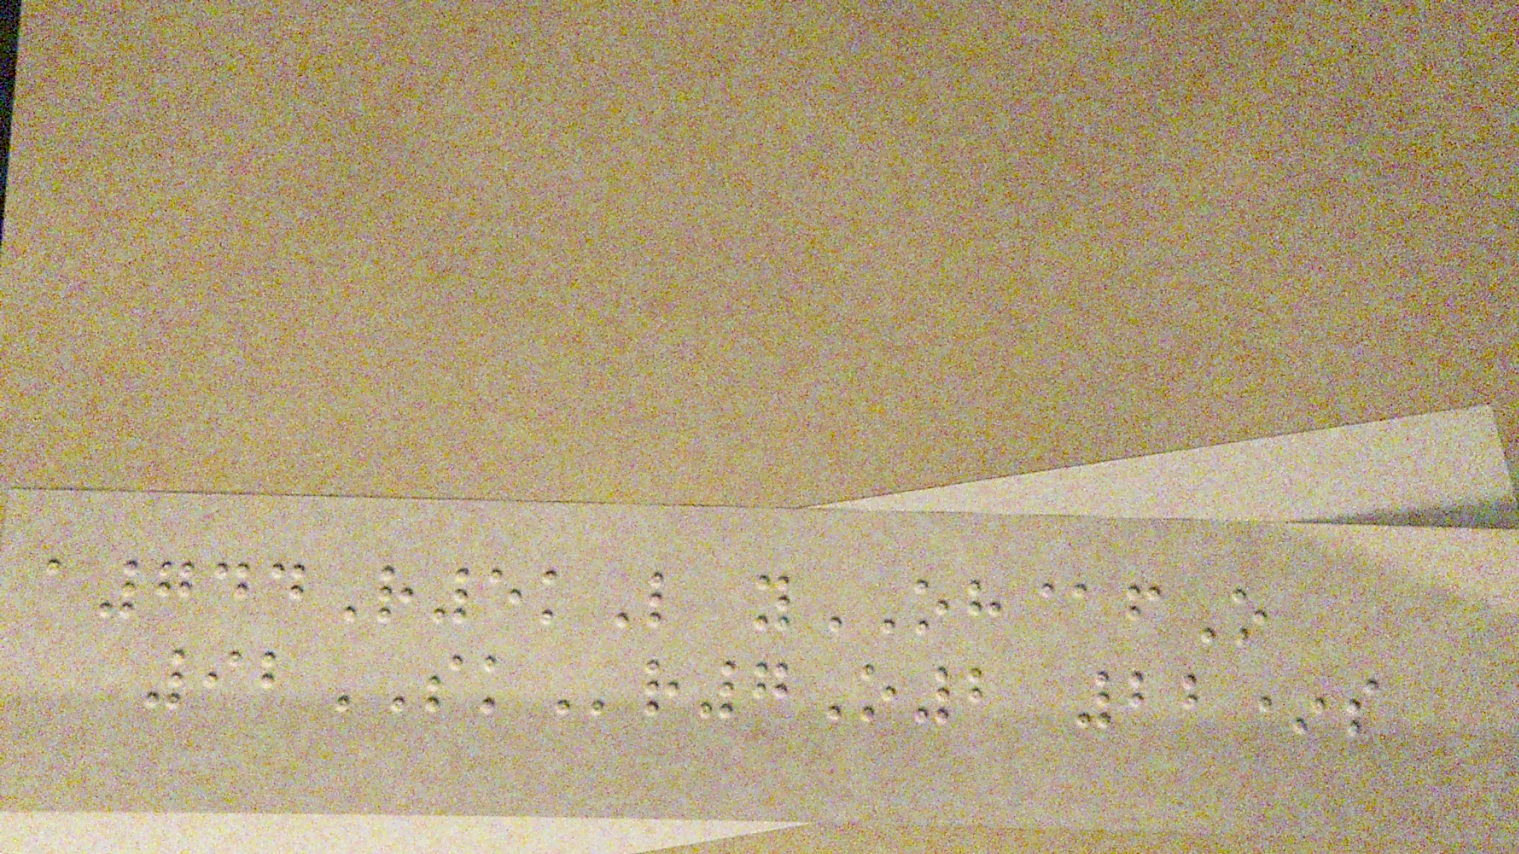a744R5kL yOH@fO
92SKr7O2 22*s
